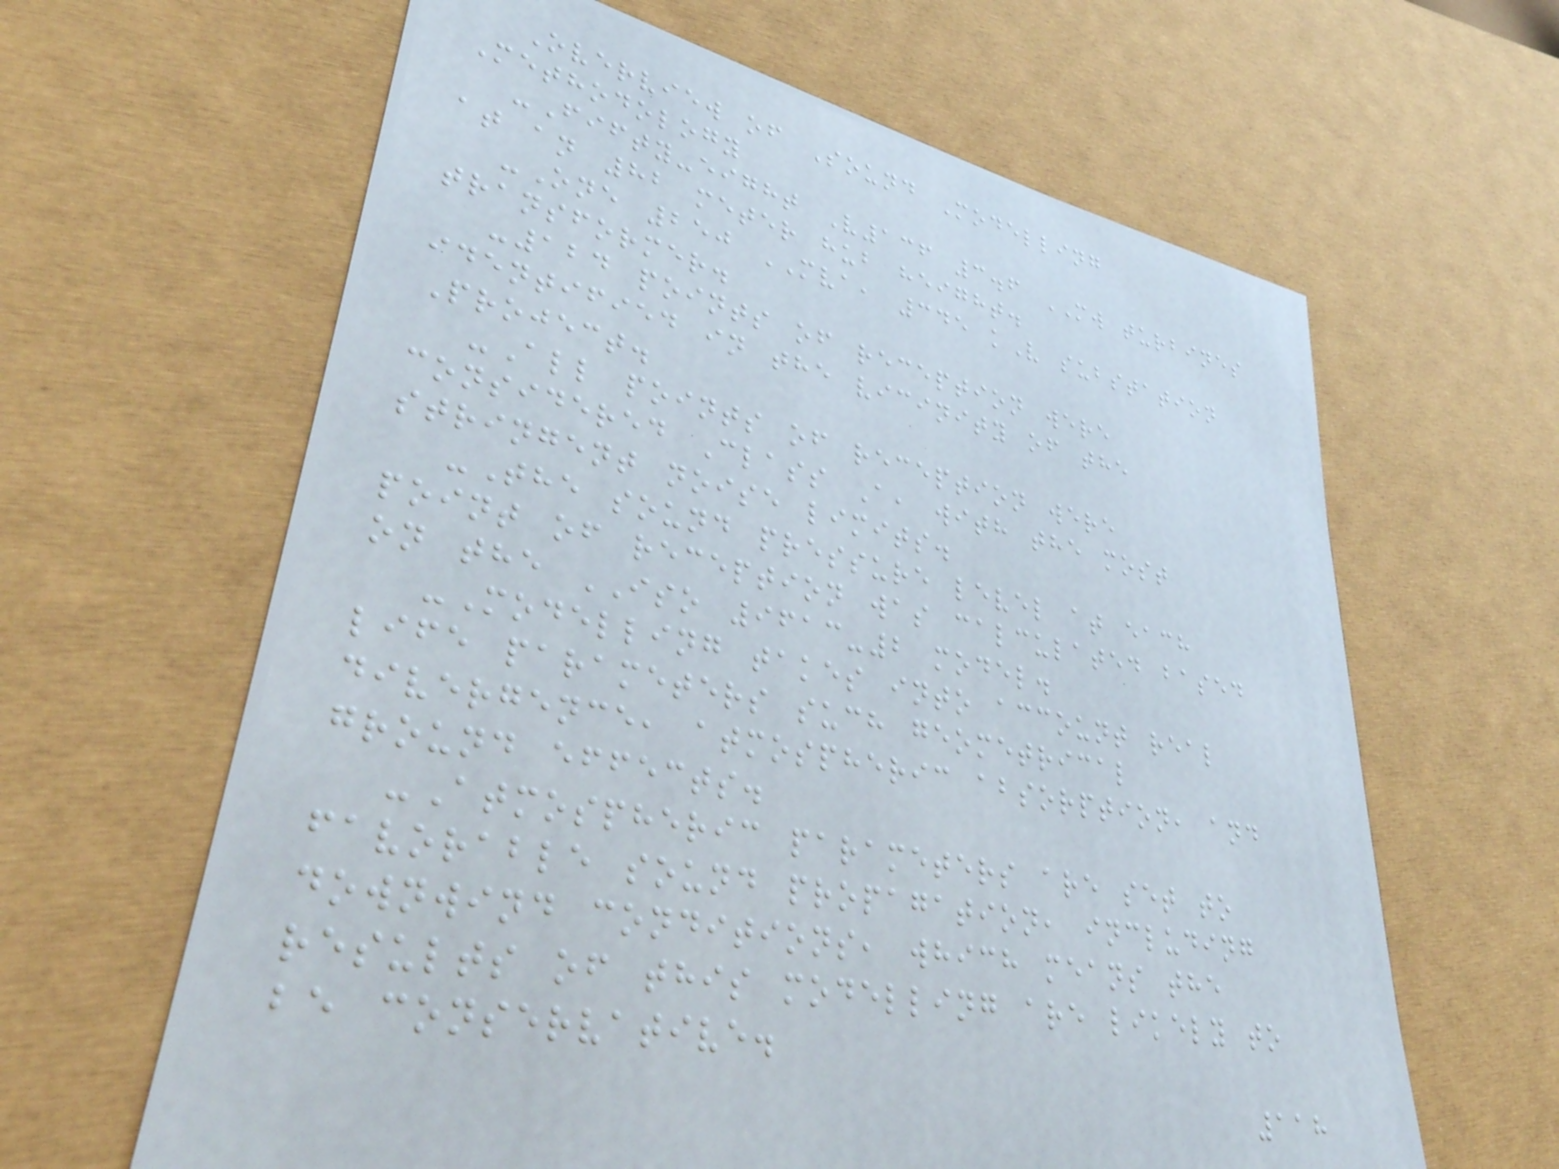Overview of Sound Modelling
Methodology
-Fifty-eight V136 3.6 MW turbines
at an 82 meter hub height.
-One 250 MVA, 345 kV substation
transformer.
-124 points of reception were
identified in the vicinity of the
Project.
-All points of reception were
considered Class A, with the most
stringent noise limits.
-The sound pressure level at each
point of reception was calculated based
on the ISO 9613-2 model.
-Modelling takes into account real
life parameters such geometrical
divergence, atmospheric absorption, and
ground effects.
-Atmospheric parameters are set to
favorable sound propagation, including
downwind conditions, which means the
results of this modelling are likely to
be conservative.
118
